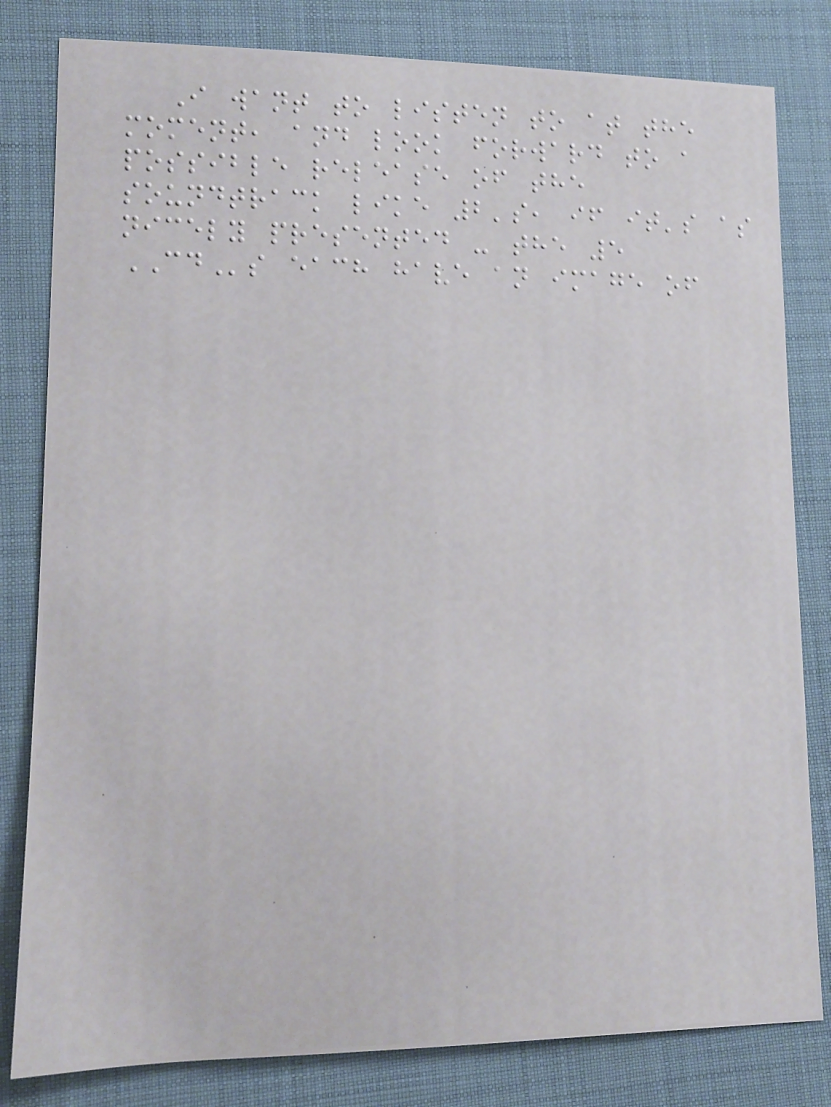I want to listen to at the
moment, and look forward to a
possible release of the
soundtrack like 2's, if it's as
nicely presented - the 5
CDs each have an image of
